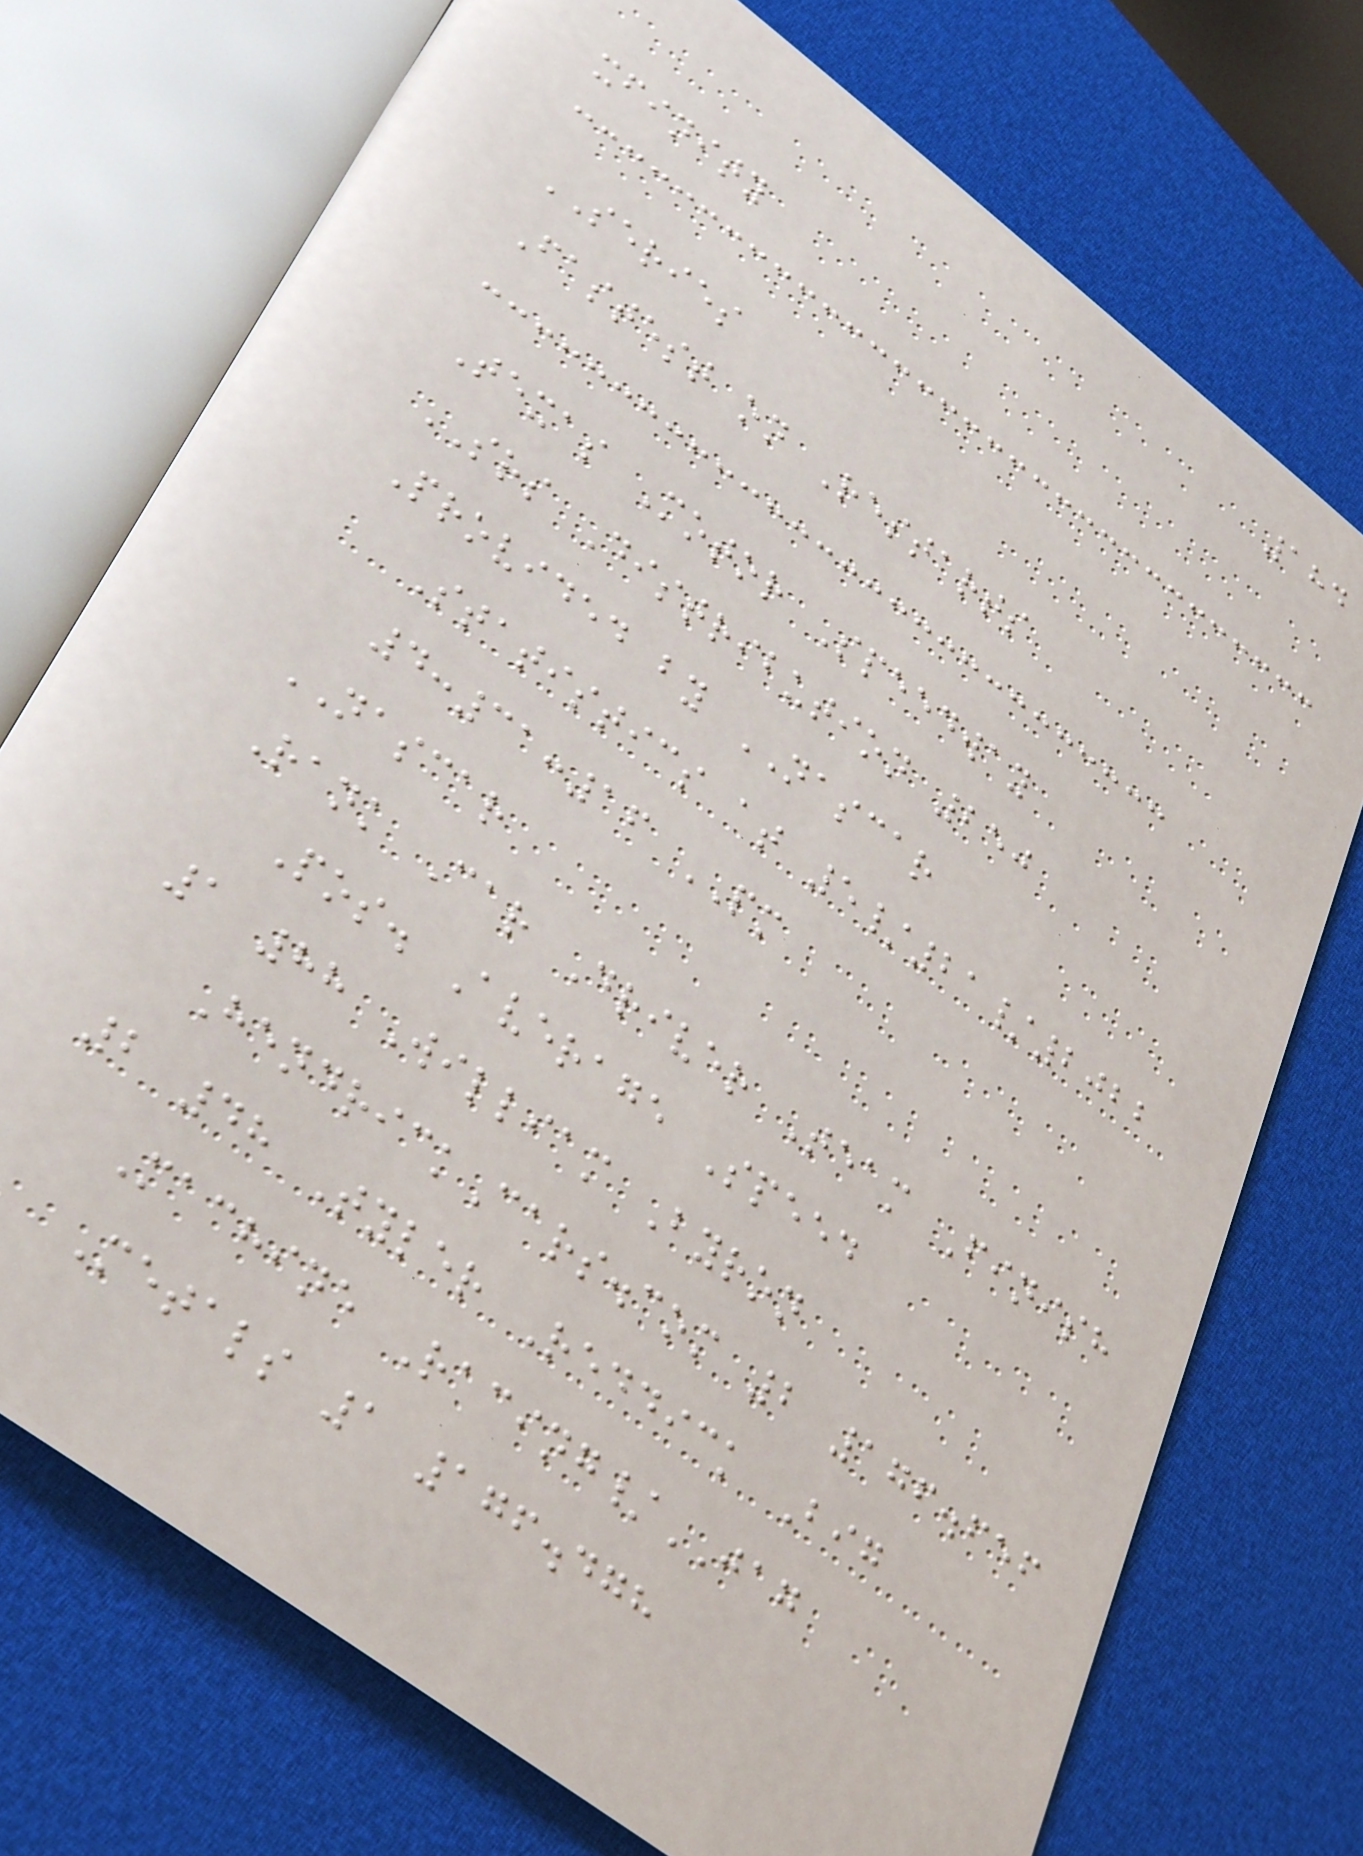184
xfinity
SERIES
Fastest on Restarts
Texas Motor Speedway
SRS Distribution 250
Provided by NASCAR
Statistics at 5/21/2022
4:31:16 PM
NASCAR
Rank Car Driver Team Finish
Pos. Average Speed
1 88 William Byron
HendrickCars.com 2 176.656
2 48 Tyler Reddick Big
Machine Racing/JAG
Metals 1 176.478
